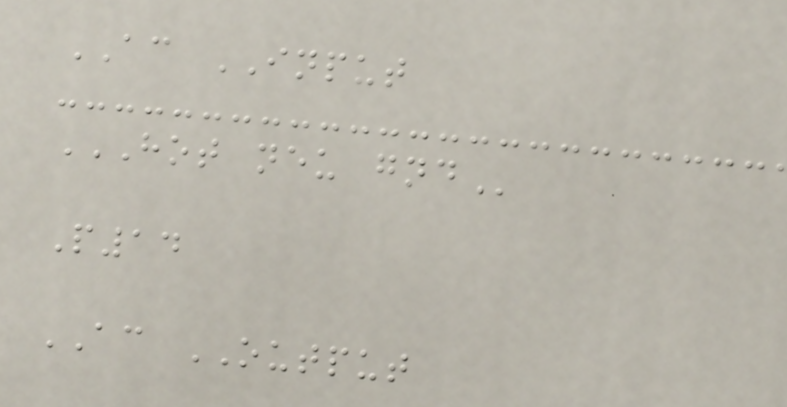AC INPUT
HOT NEU GND
P14
AC OUTPUT
